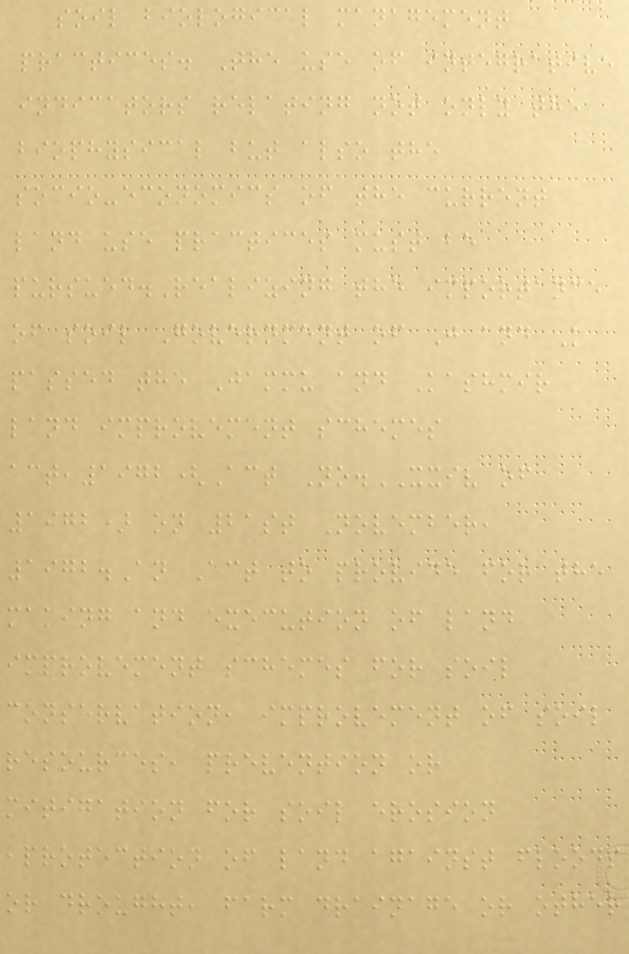soil biological management
practices. The use of integrative
indicators relating not only the
biophysical but also the
socio-economics of the current
land use practices must be
pursued.Realizing the importance
of soil Government of J and K
passed the Jammu and Kashmir
land improvement schemes
act,1972(Act No.XXIV of
1972) on 21st November,
1972.An Act to provide for the
making and execution of land
improvement schemes for soil
conservation, improvement of soil
resources, prevention or
mitigation for soil erosion
,protection of land against floods
or drought, farm drainage or other
